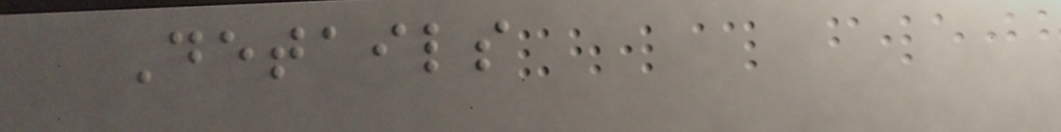Details
